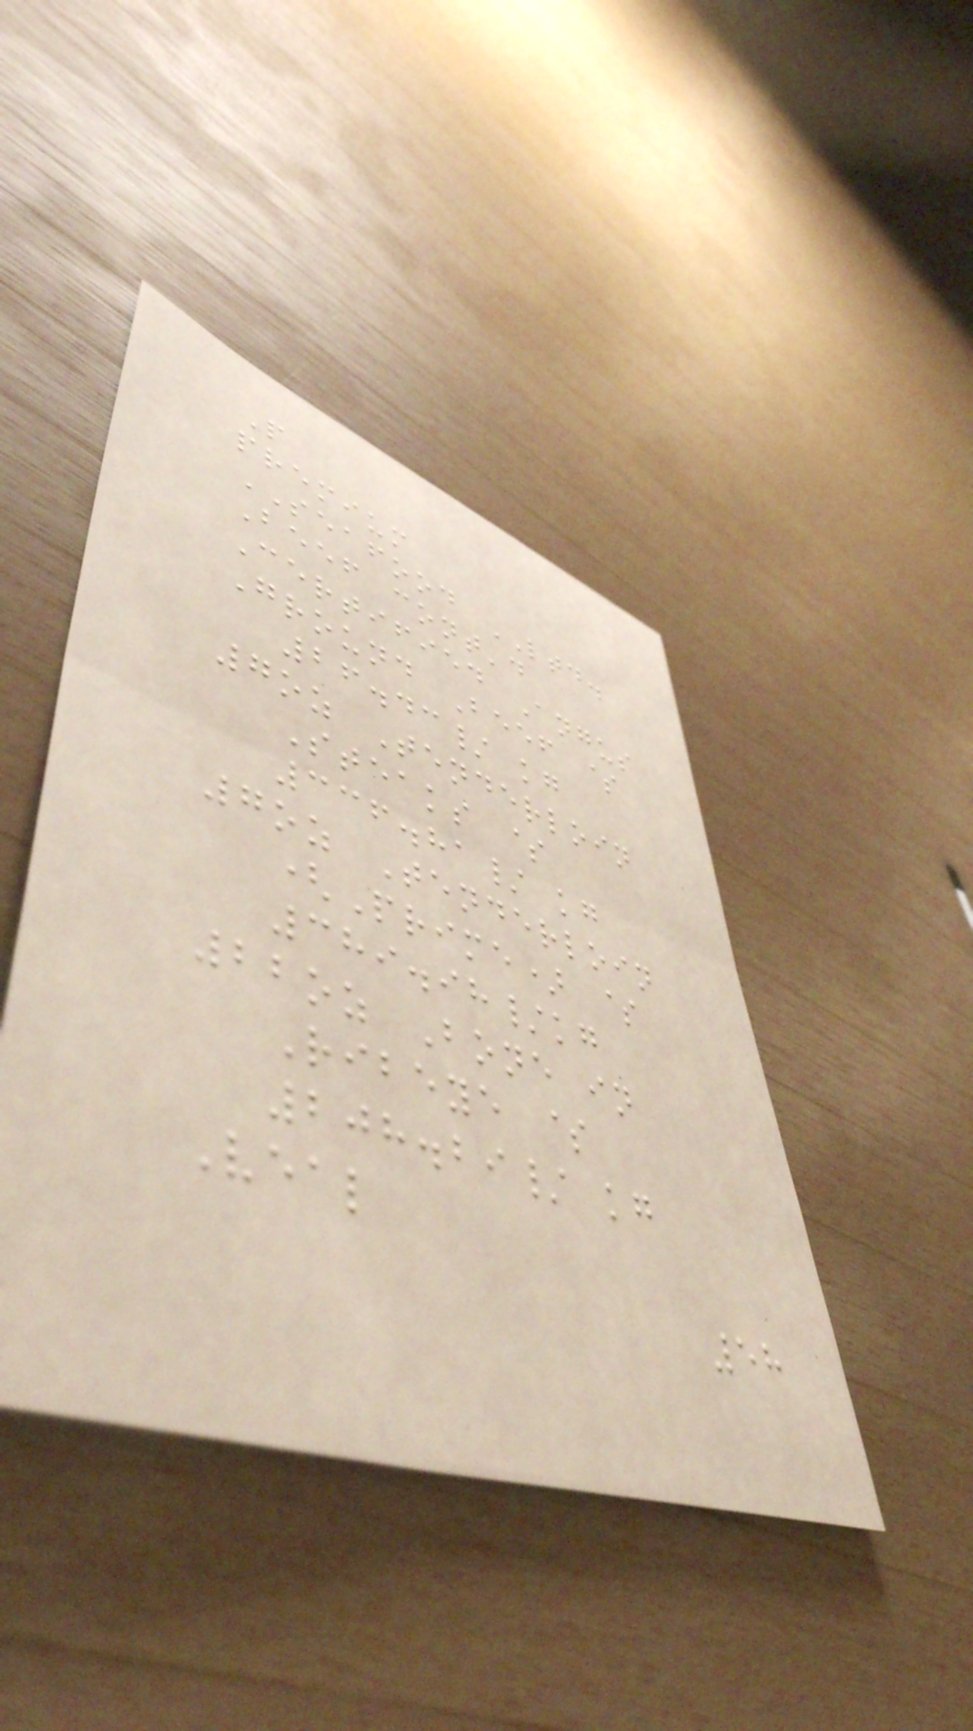P
premium
SEAFOOD LTD.
Beef cont'd
Certified Angus
Ground Beef $
26.43/ kg
7oz Tenderloin
Steaks $
336.81/ kg
7oz Tenderloin
(Prime) $
389.98/kg
22oz Bone in
Ribeye $
208.29/ kg
Veal
58
